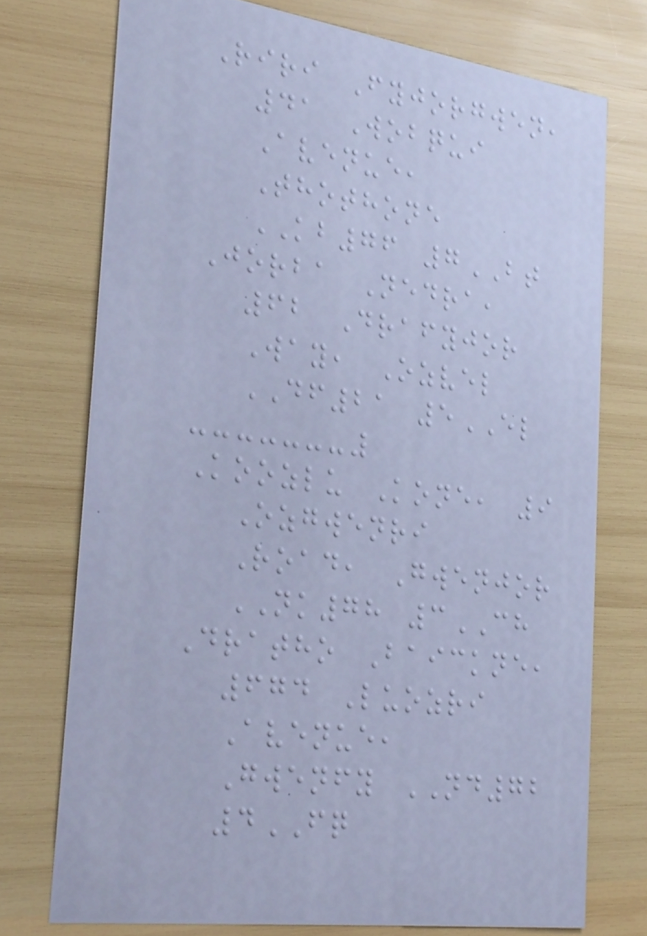Riri Fyjorgwen,
41 Wobqui
Avenue,
Thothone
KB76 7BT
Jorba Nedra,
62 Drafyjor
Way, Ozvel
DF21 5EL
Koozlu Kone, 9
Ozgwenri
Road, Gwenjor
NK78 3CH
Dratho Baickne,
674 Luozri
Avenue,
Gwenfy ND72
4FQ
